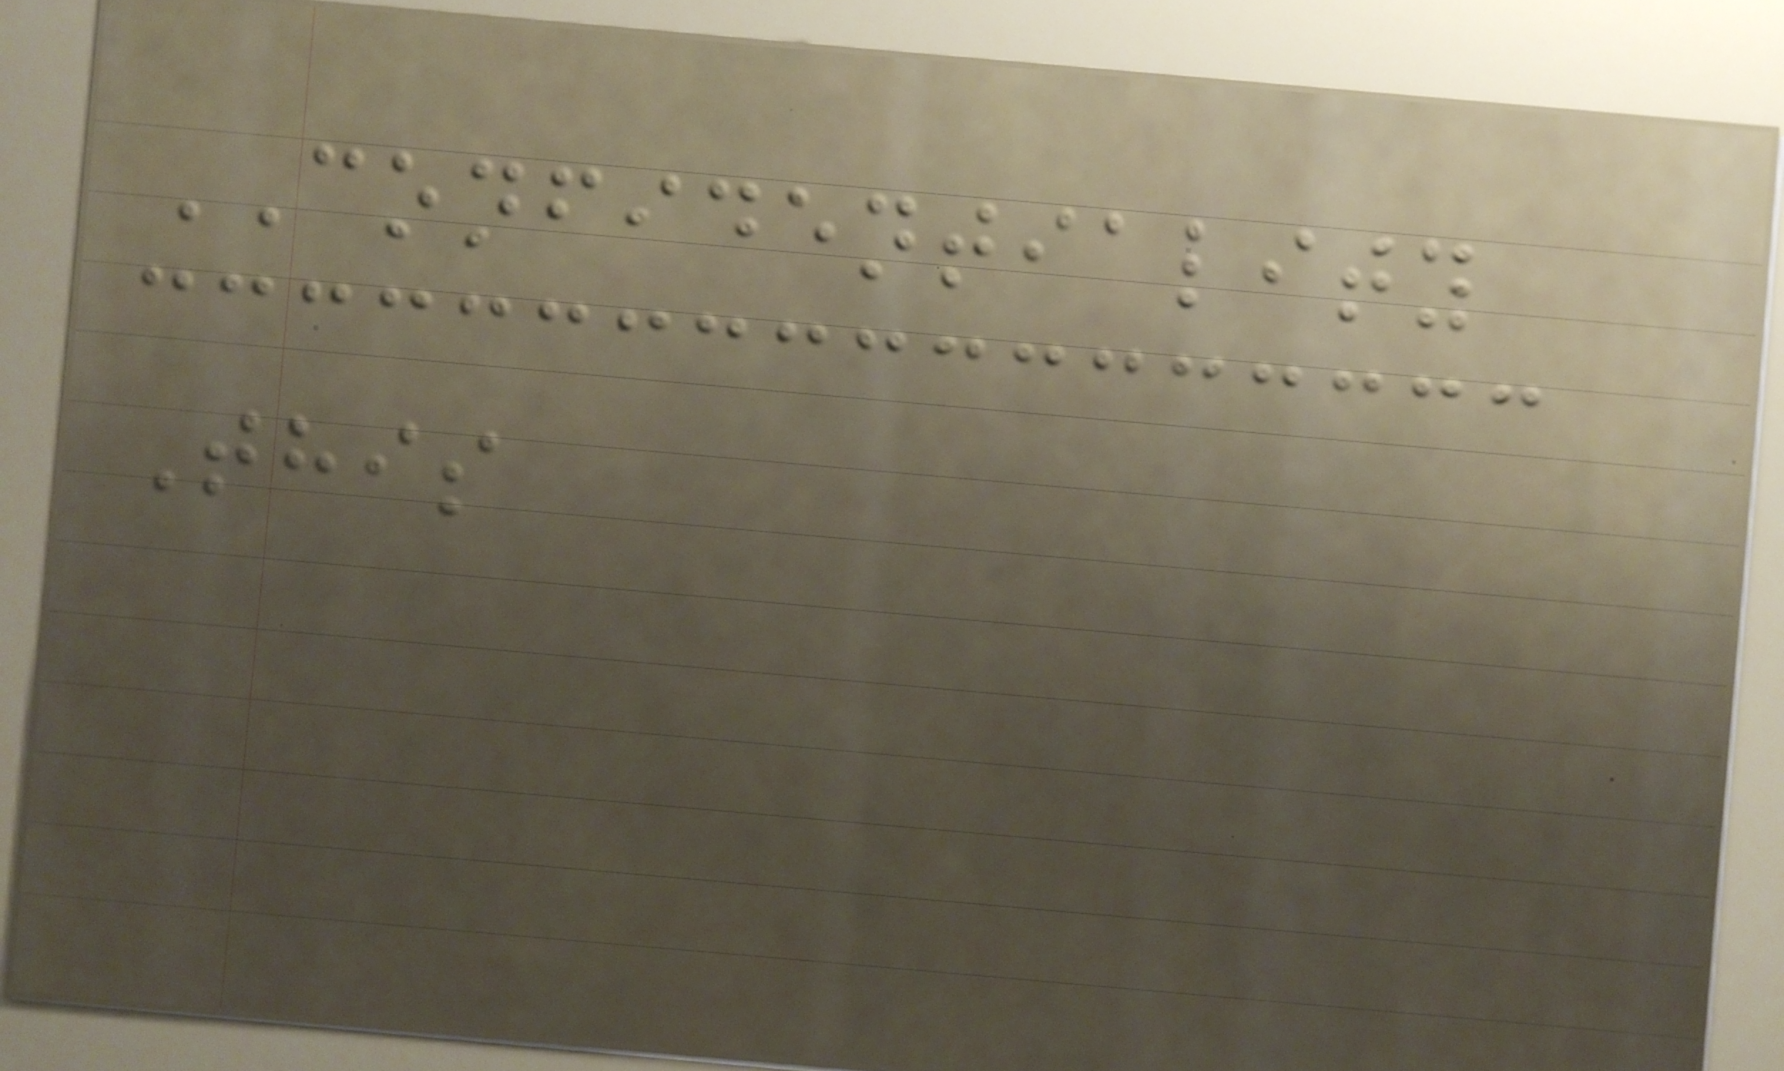CONFIDENTIALITY
This
